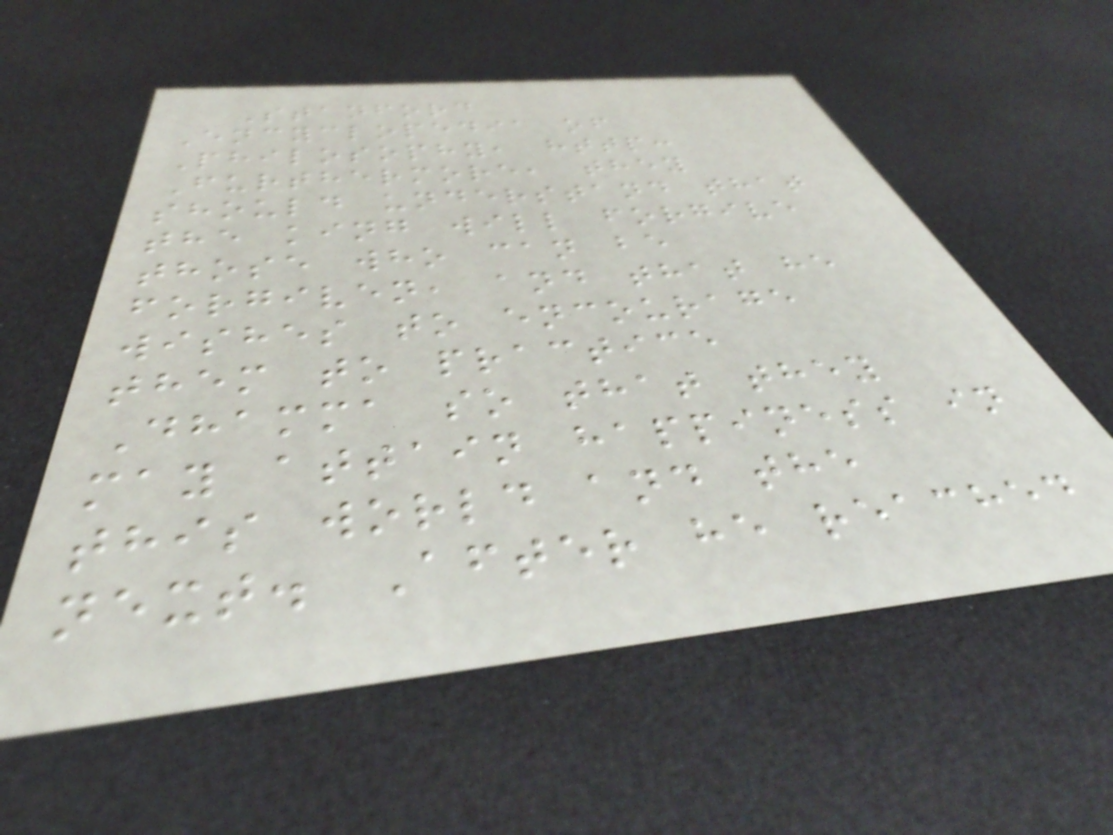Stanford
Encyclopedia of
Philosophy, http:
Furthermore, they
should understand that
the king will forgive
those who can be
forgiven, and that he
wishes to encourage
them to practice
Dhamma so that they
may attain happiness in
this world and the
next. After he reached
